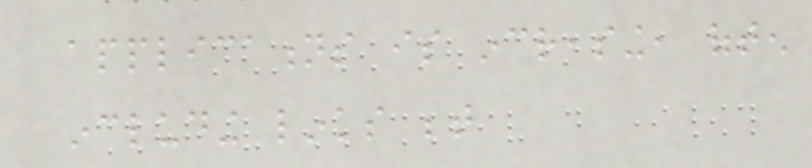applications is increasing, often
including links between
